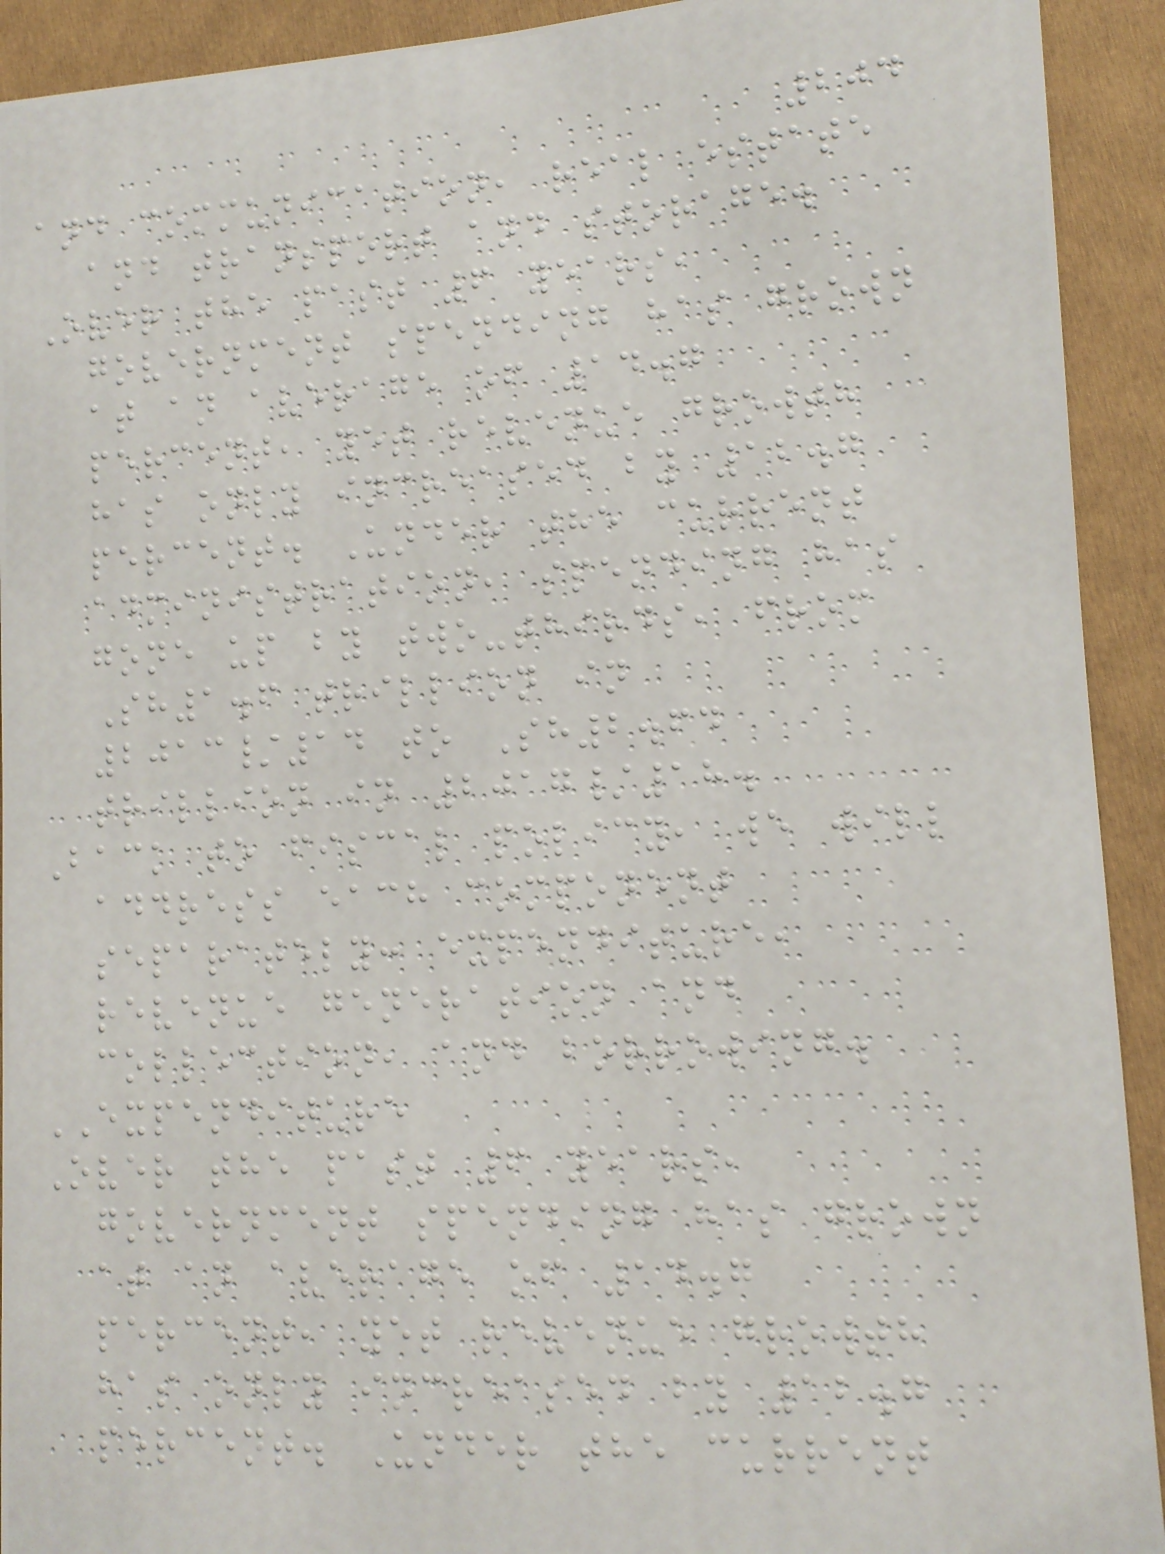204
and communication, real estate
and transport and storage.
Over the past 6 years,
government spending has grown
at an average of 14.7
percent, yet revenue growth
has only increased by 12.7
percent. Under the current
administration, spending has
gone up by two-thirds, from
Sh1.6 trillion in
2013/14 to Sh2.64
trillion in 2017/18.
Back to fiscal policy, we will
address each component
separately: expenditure,
revenue generation and
collection, and borrowing.
EXPENDITURE
Over the past 6 years,
government spending has grown
at an average of 14.7
percent, yet revenue growth
has only increased by 12.7
percent. Under the current
